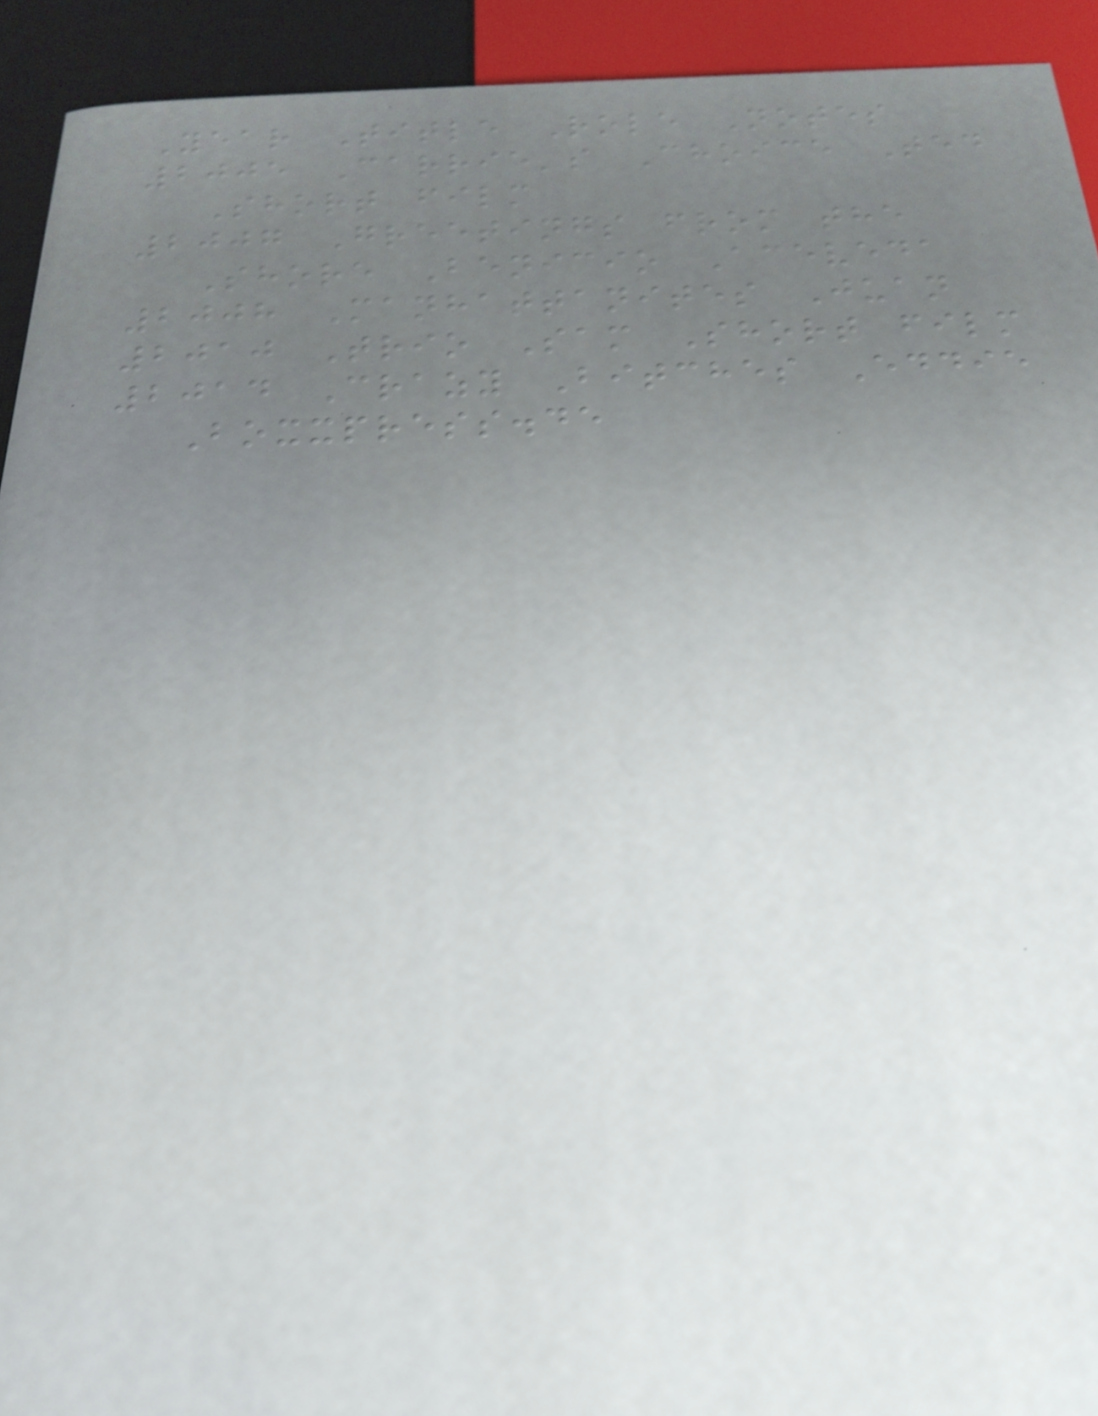Year Title Role Notes
2005 Carrie's Choice Ted
Short film
2007 Greetings from the
Shore Benicio Aceveda
2008 Manhattanites Juan
2010 Trio Sam Short film
2014 Crazy Bitches Eddie
Boxxpress.de
